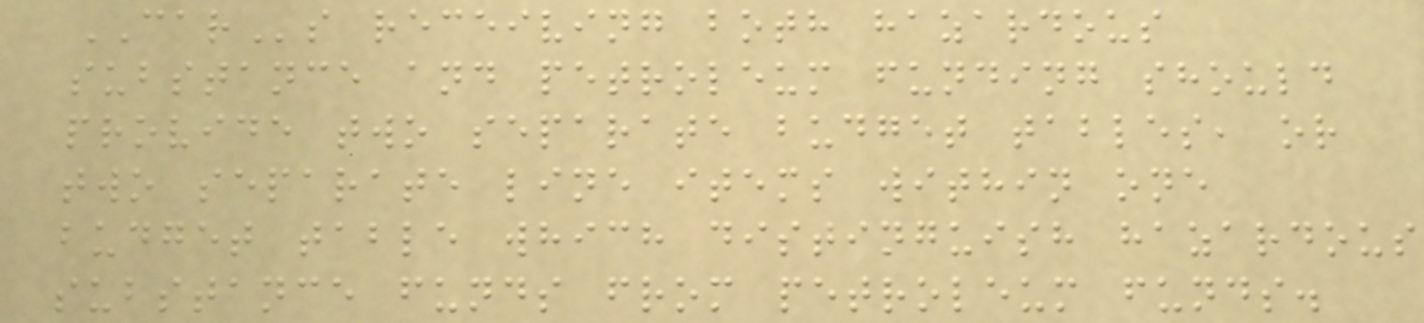CARs receiving both hazardous
substance and petroleum funding should
provide two separate budget tables, or
two separate line items within one
budget table which distinguish hazardous
substance funds from petroleum funds.
